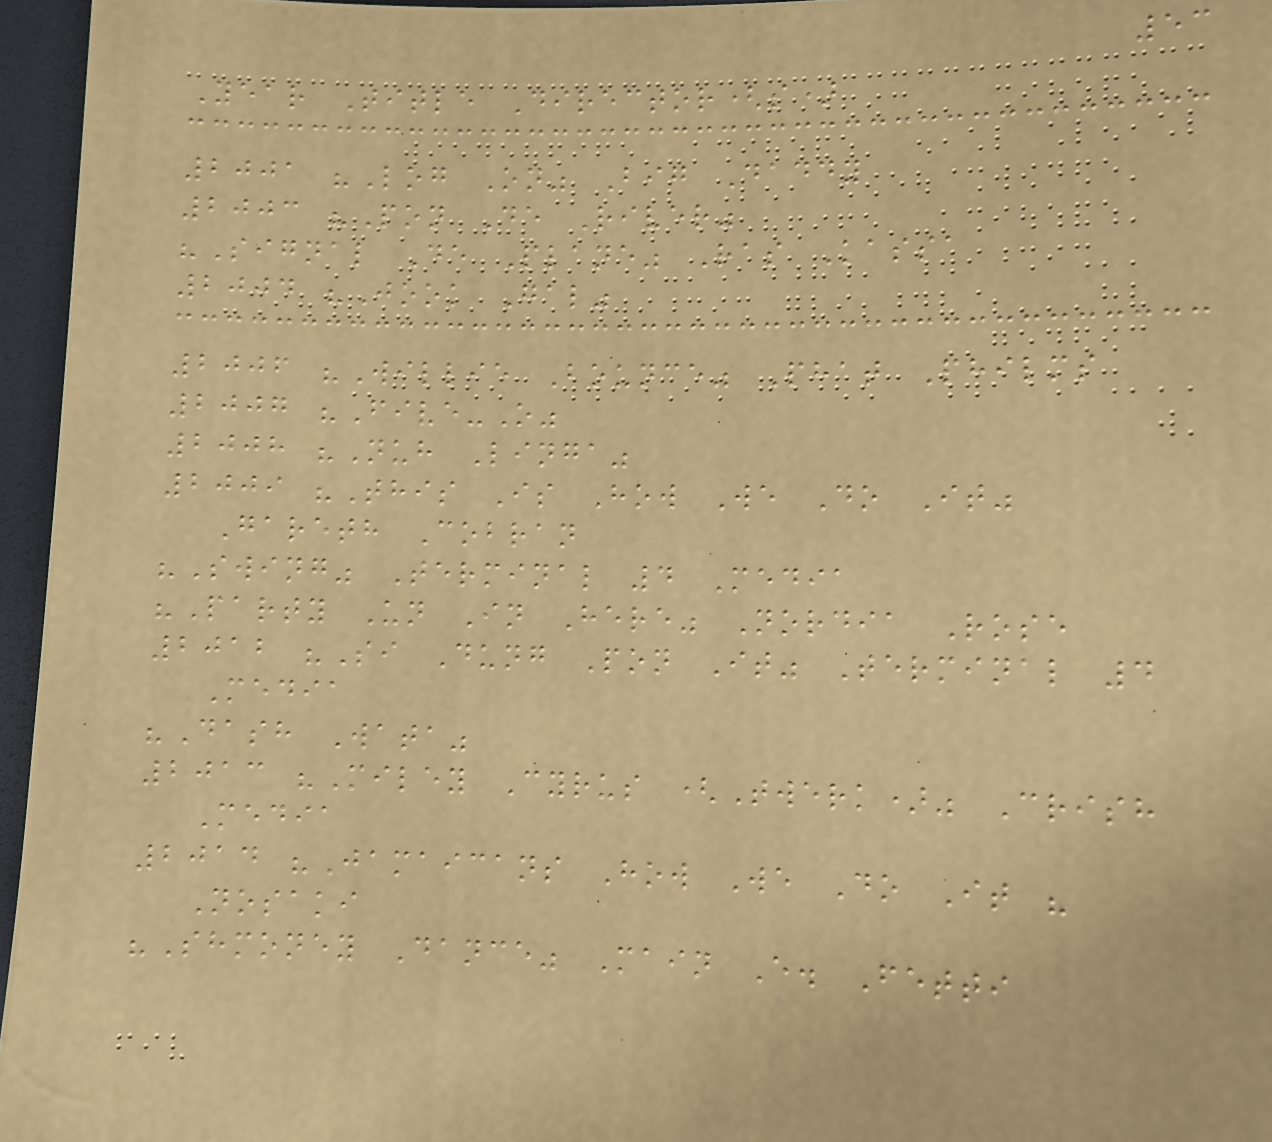53
Year Title Director(s)
2001 "Log On" Big Daddy
2003 "Pon De River"
"Signal De Plane" Ras Kassa
2004 "Jook Gal"
2006 "Willie Bounce" Phat Philms
2007 "Five-O"
2008 "Nuh Linga"
2009 "This Is How We Do It"
Gareth Cobran
"Swing" Terminal 4 Media
"Party Un In Here" Nordia Rose
2012 "Si Dung Pon It" Terminal 4
Media
"Dash Wata"
2013 "Miley Cyrus (Twerk)" Crish
Media
2014 "Jamaicans How We Do It "
Nosaki
"Shmoney Dance" Main E. Fetti
